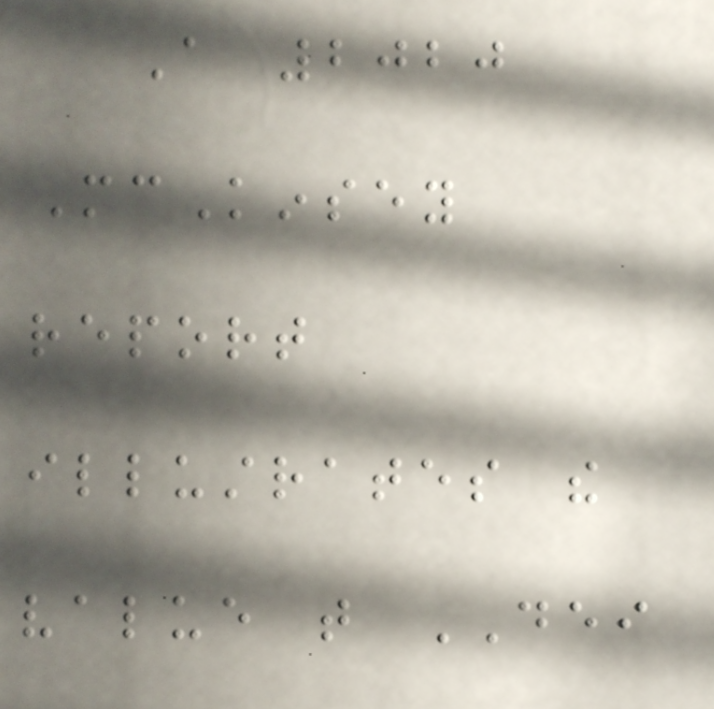A 2020
McKinsey
report
illustrates the
value that DEI
